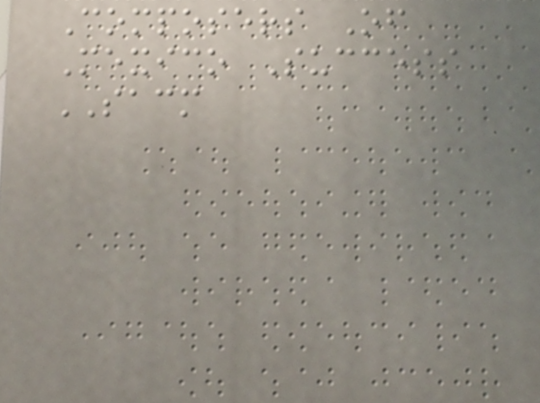Composers Of
Mexico Success
SACM
